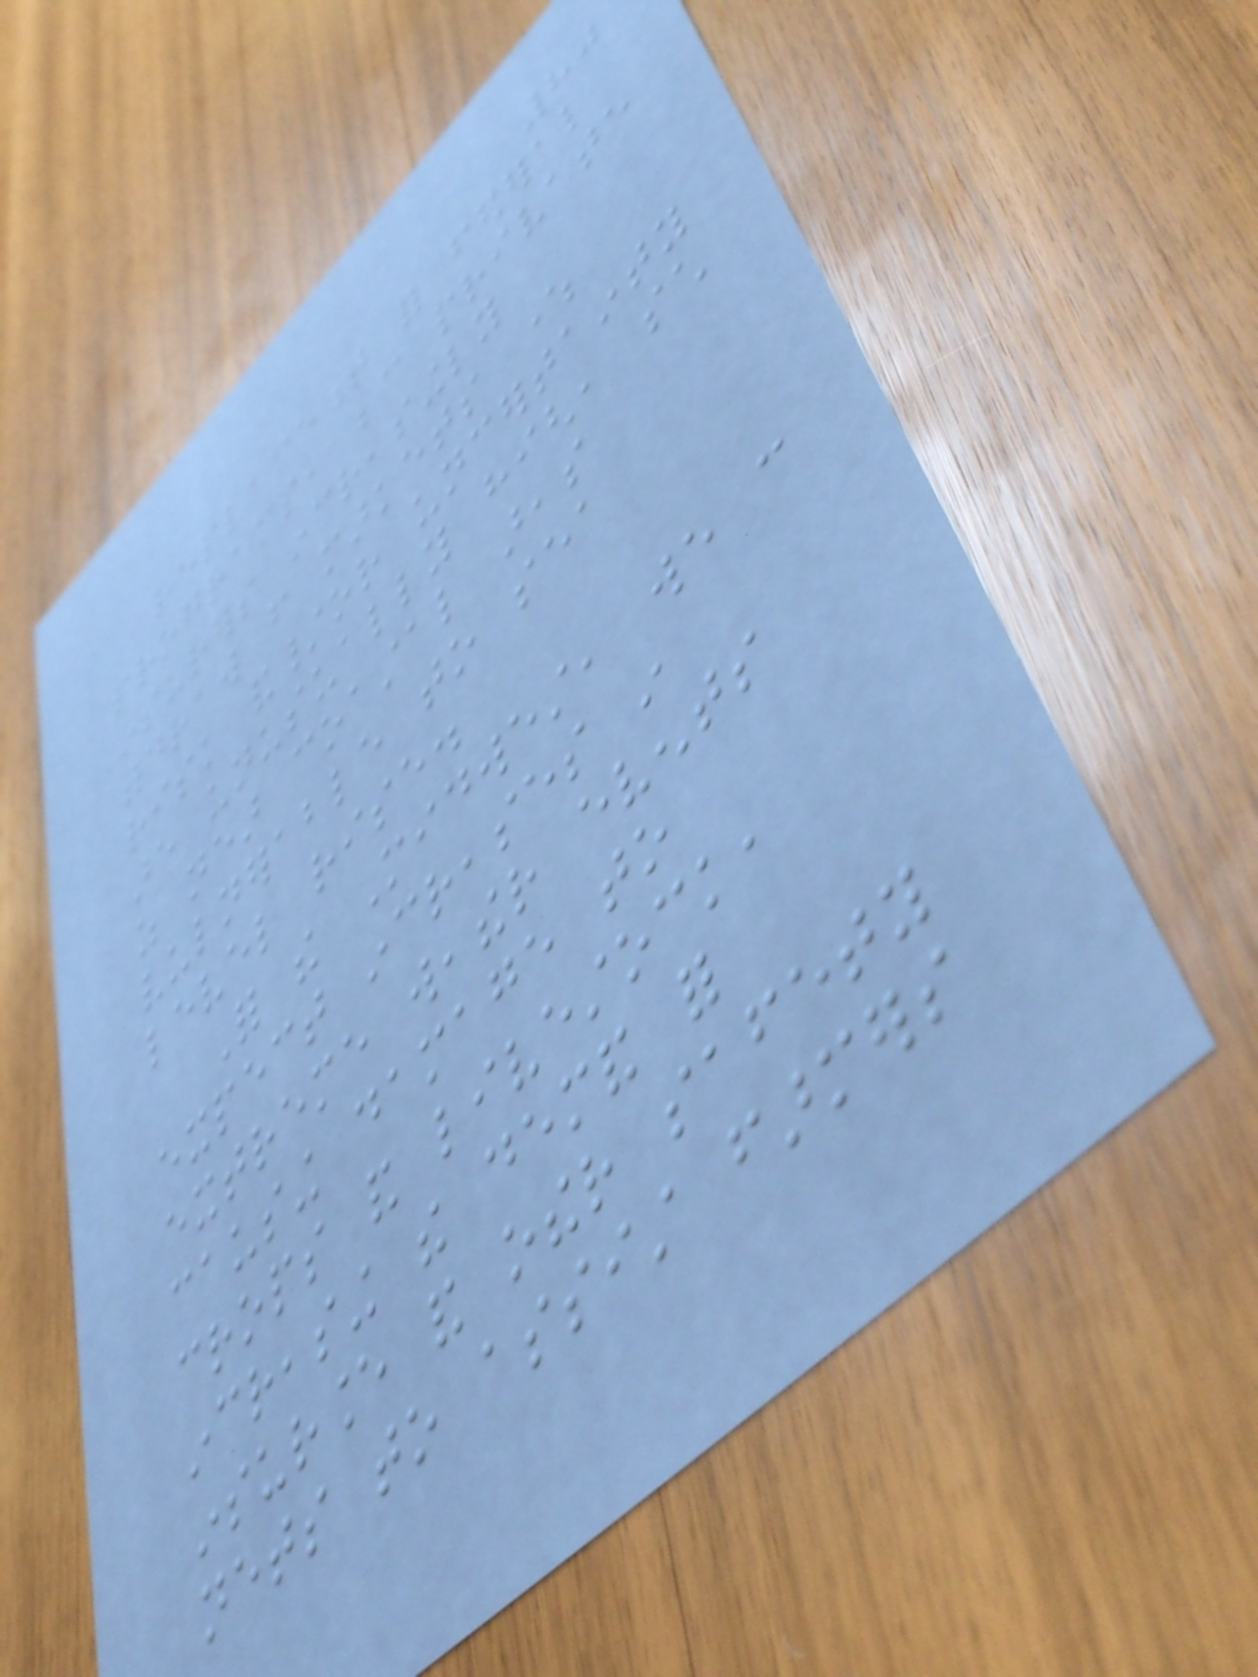80
replacement for federal
programs, because private
insurers increasingly
withdraw from markets where
risk and/or uncertainty
are unusually high, such
as near coastal areas
vulnerable to sea
level rise.
For the Midwest, we can
expect increases in
extreme weather events
causing damage to
crops and livestock,
increasing the demand for
insurance and other safety
nets to assist farmers
